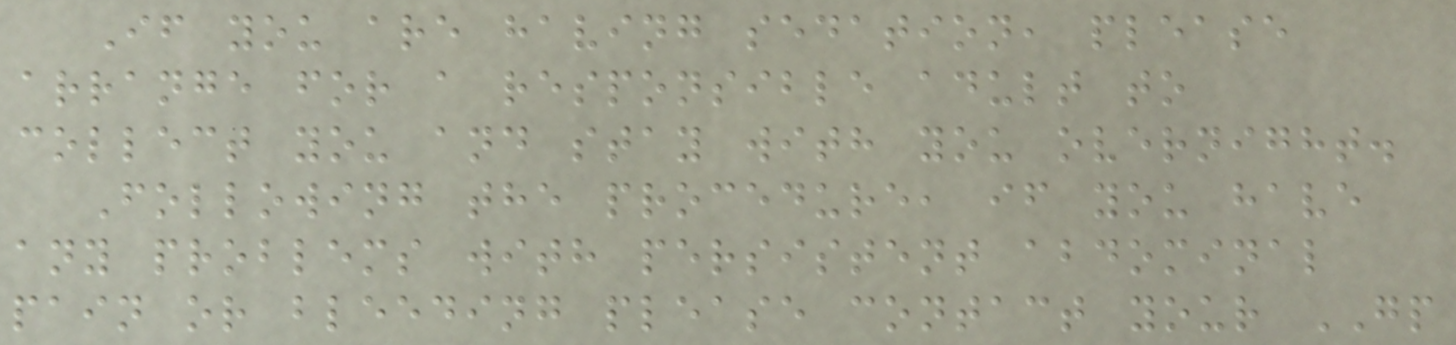If you are having sedation, please
arrange for a responsible adult to
collect you and stay with you overnight.
Following the procedure, if you have
any problems with persistent abdominal
pain or bleeding please contact your GP
